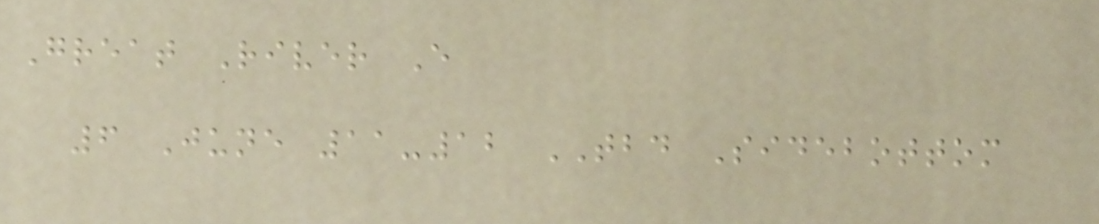Great River E
6 June 11-12 TBD Sidebottom
